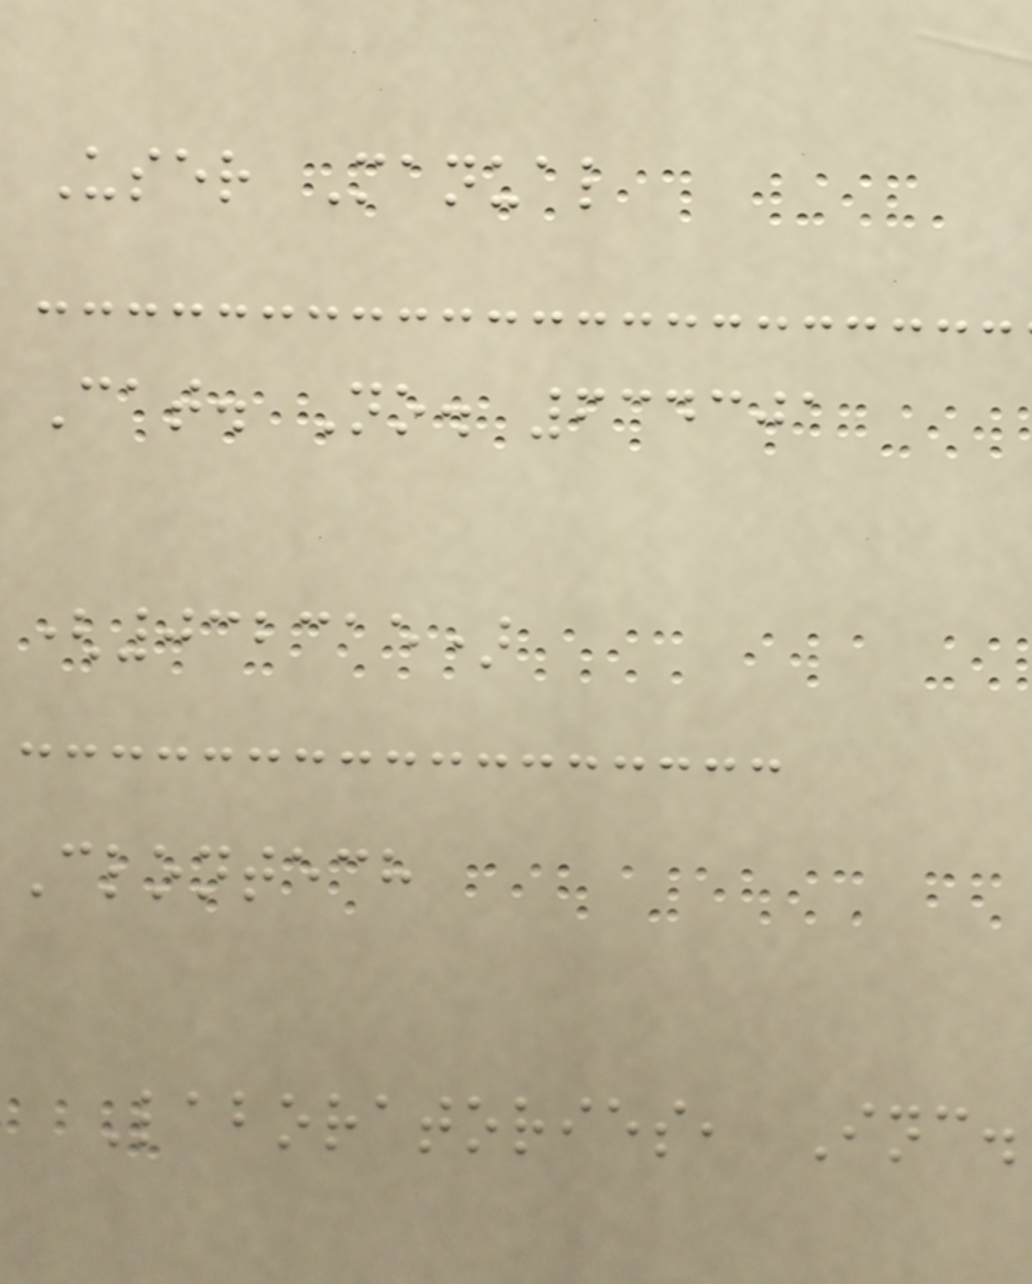User Manual
Cat. No. 634301
(032315)
Clontech
Laboratories, Inc.
